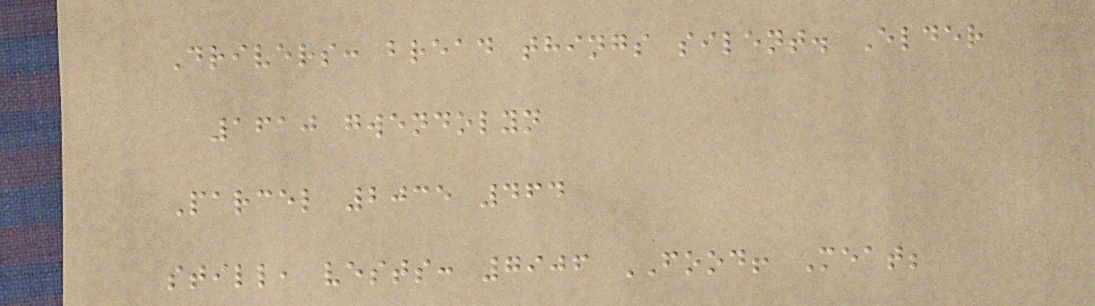Drivers: bread things silent. Elder
1610 gwendolyn
Parcel 2035 464
still, vests: 7906 FOOD! Meat;
